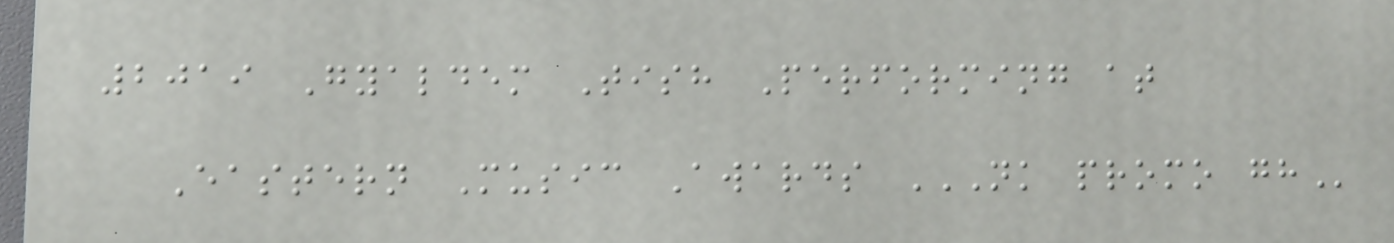2019 Gyaldem Tish Performing at
Eastern Music Awards NK PROMO GH
